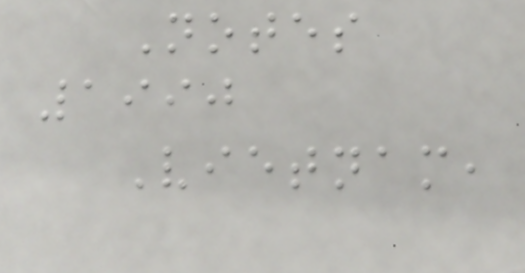Notes
1990
Vietnam,
